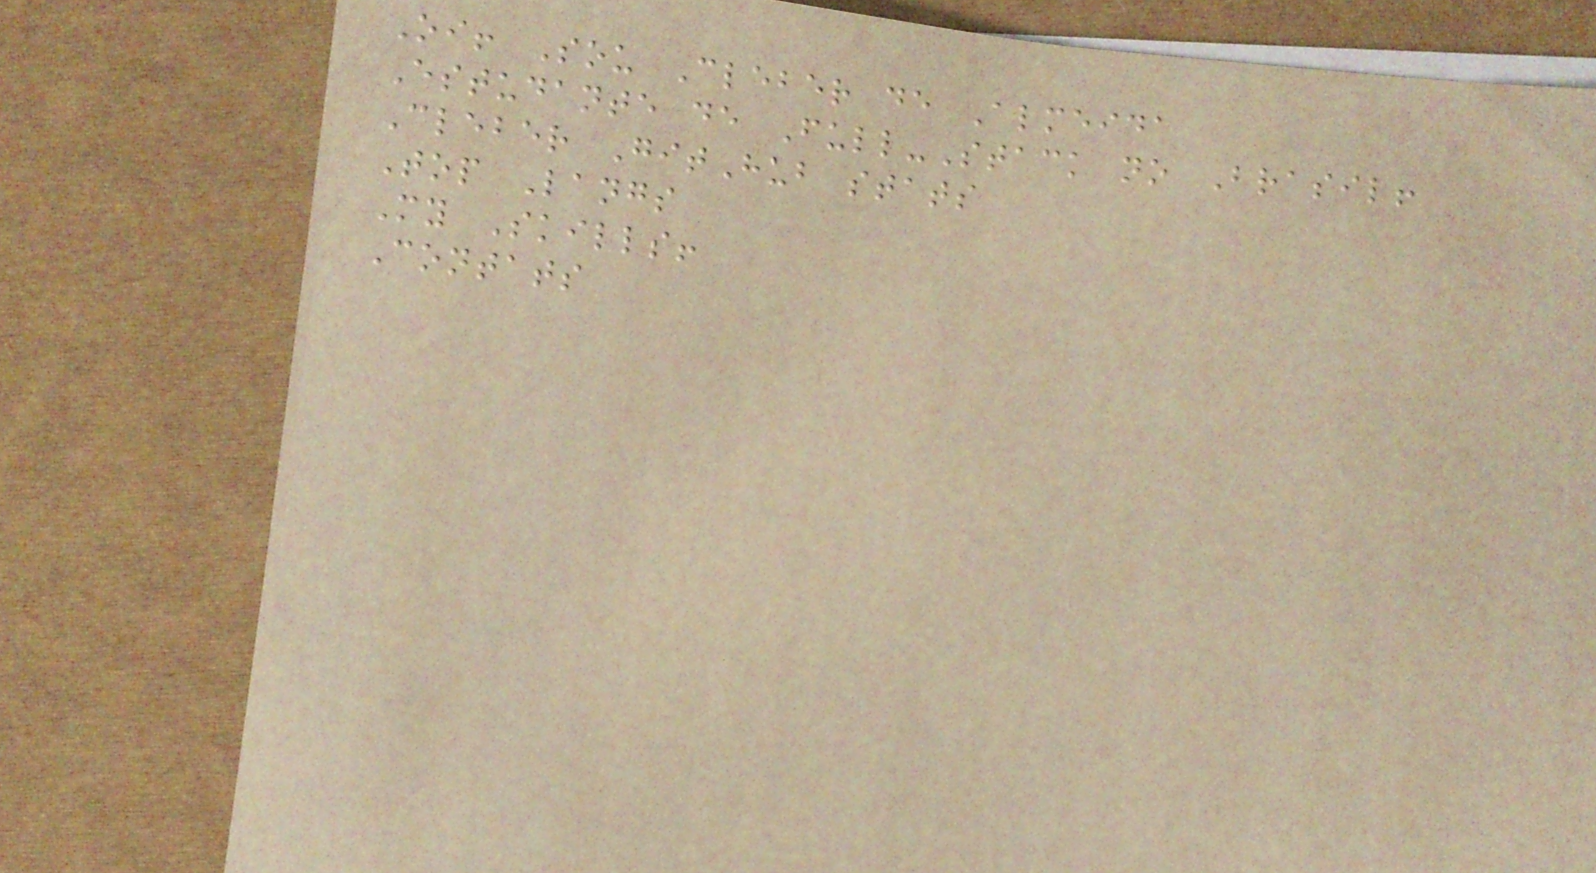Oi! Sou Cleber de Almeida
Estudante de Full-Stack no Brasil!
Cleber GitHub stats
Top Langs
My Skills!
Contats
